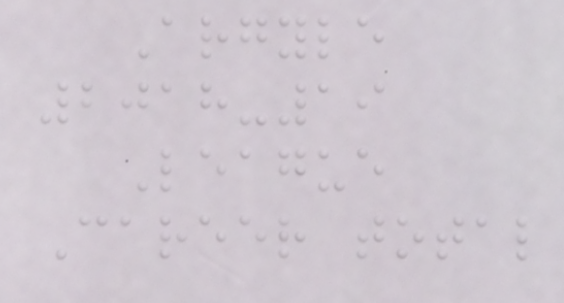Argyle
2018-19
League
Career total
